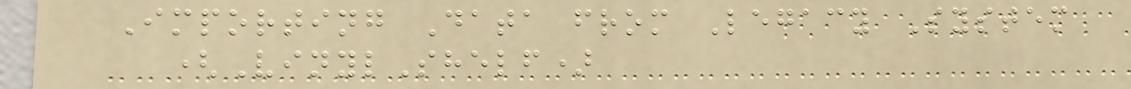Importing Data from Legacy System
(VinylShelf)
